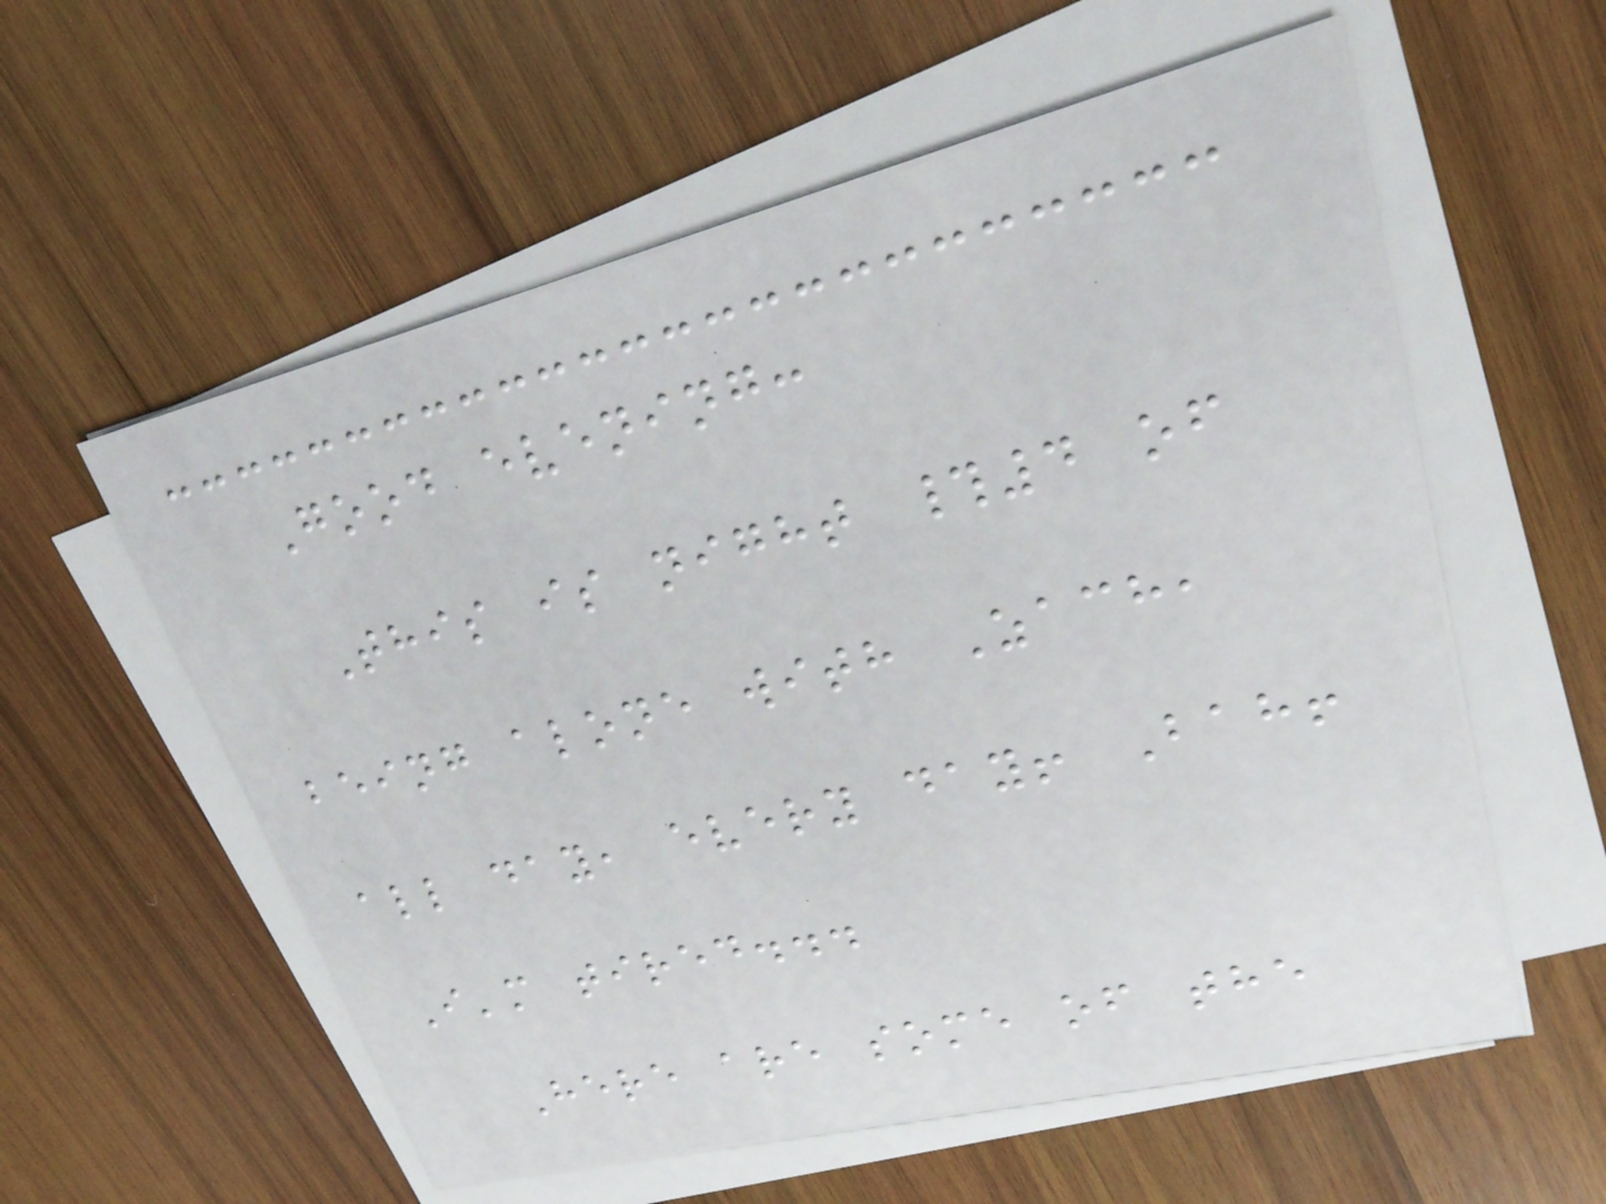Good evening:
This is night #4 of
being alone with Zach,
all day, every day! Bah!
I'm tired...
Here are some of the
